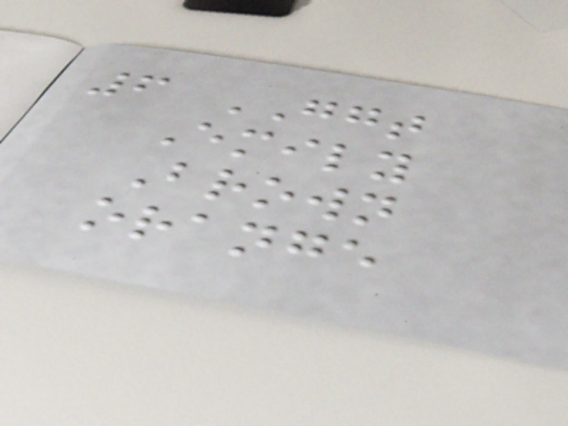6 GGT
Emily
Brown
orange
